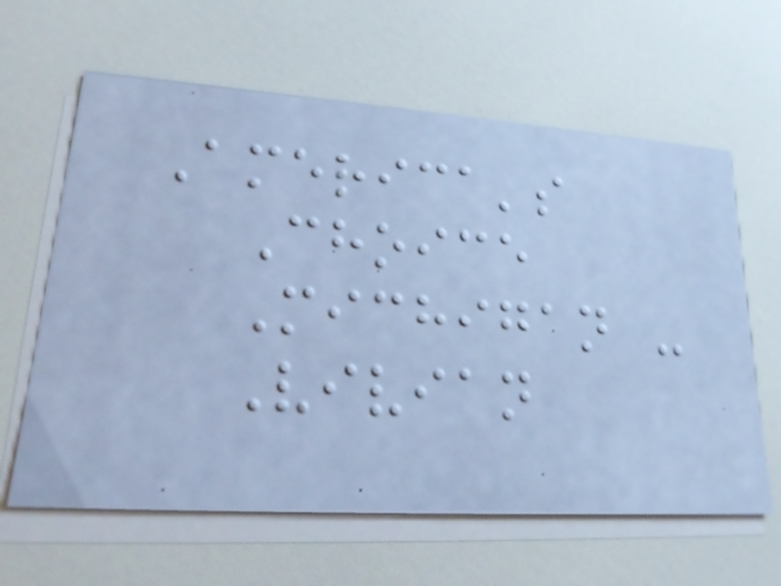America's
Choice
Michigan -
Vivian
